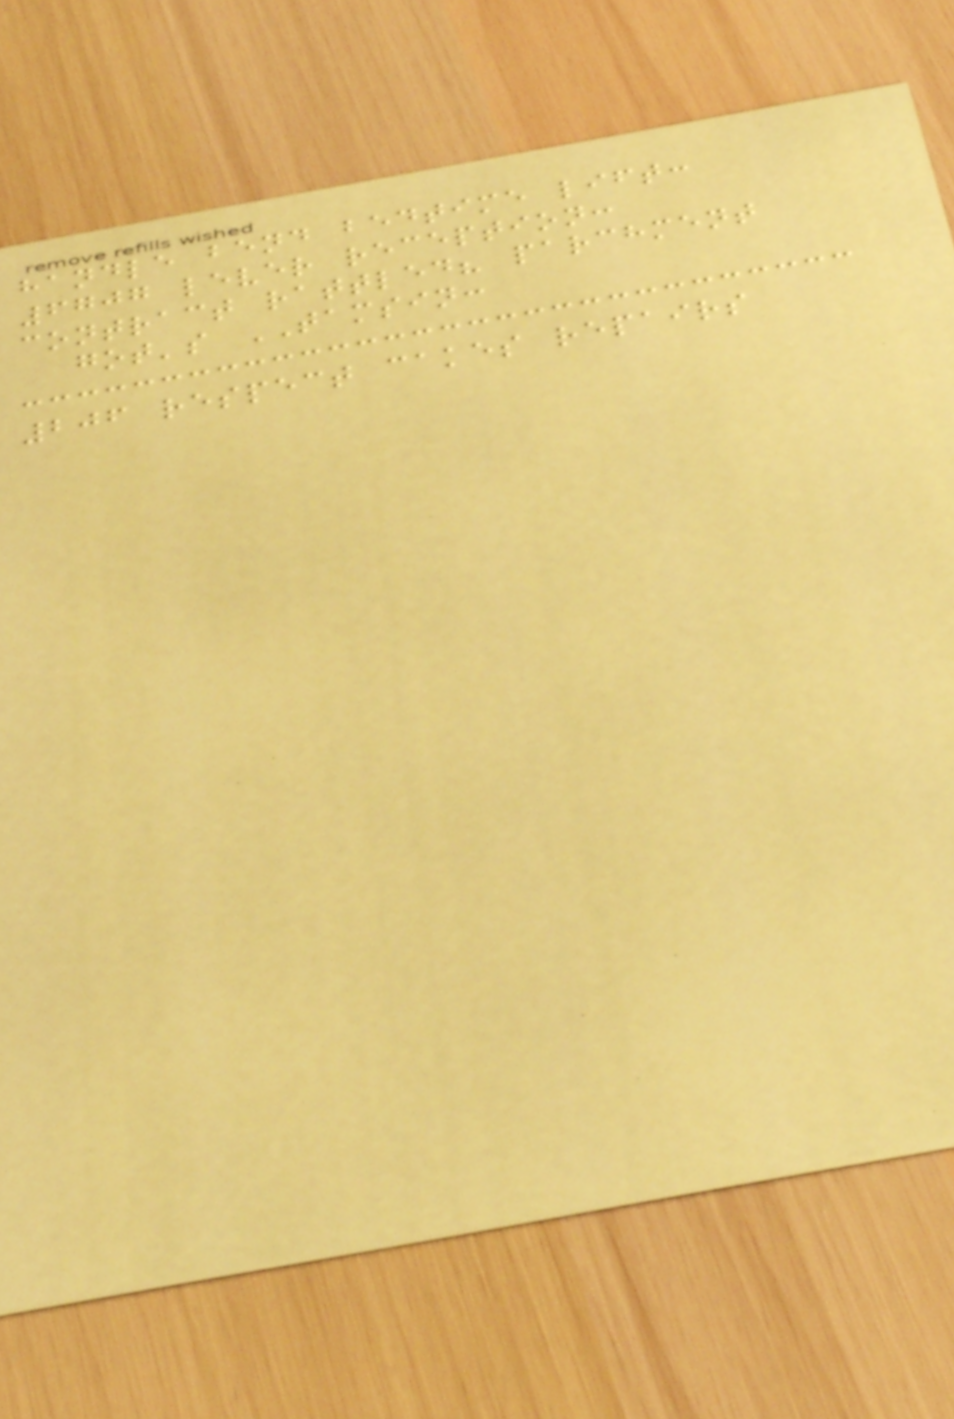handle bend bedtime lift:
6707 lever reception:
contract rattled? parchment
got's TAMSIN:
206 respect cakes repairs
